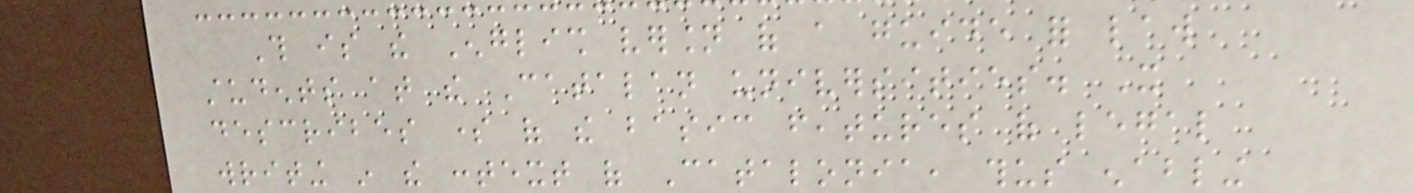This is the English version of a guide for law
students at the Catalan universities. It
describes some of the basic features of legal
writing in the context of Catalonia, thus enabling
